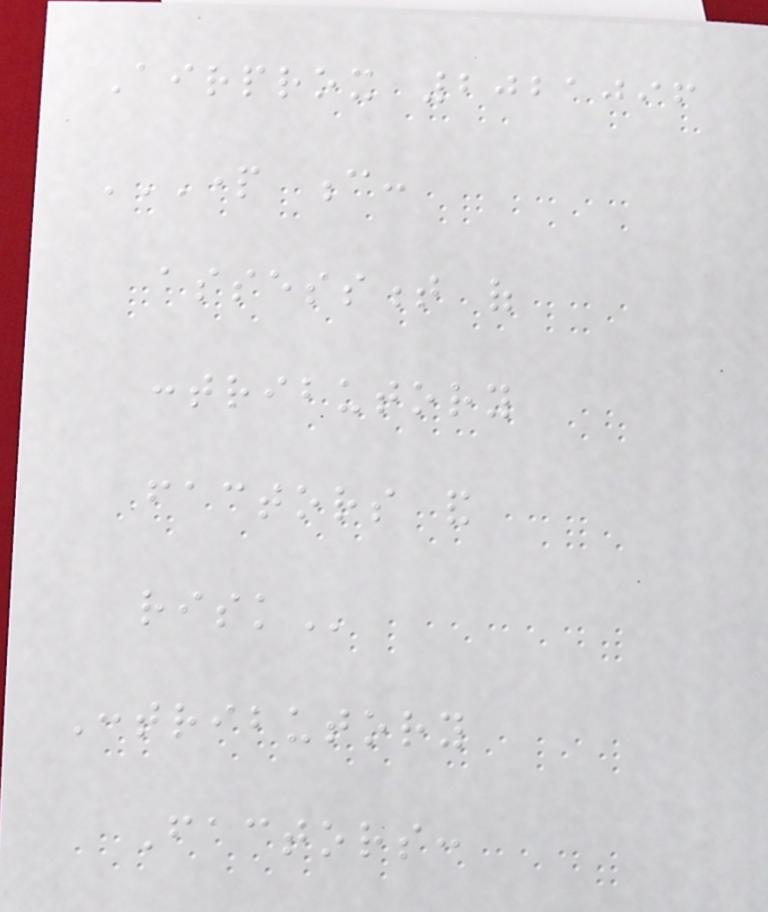Airprox 2021096
PART C:
ASSESSMENT OF
CONTRIBUTORY
FACTORS AND
RISK
Contributory
Factors:
